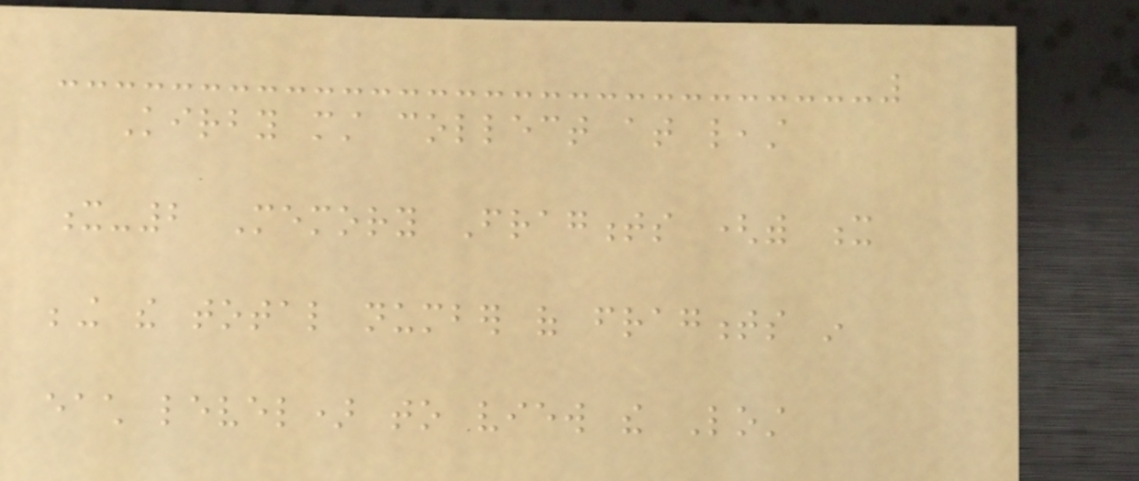Kirby must collect at least
x-2 Memory Fragments (with x
being the total number of fragments in
each level) to view the Lost
